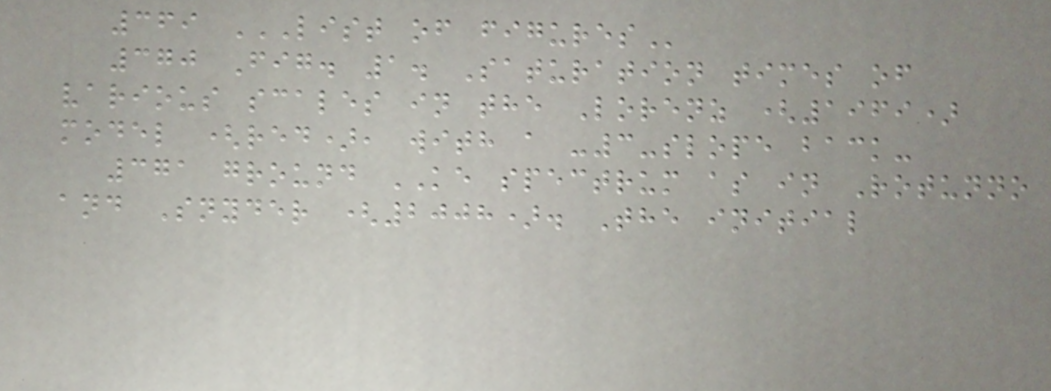369 LIST OF FIGURES
370 Fig. 1. Saturation times of
various scales in the Lorenz (1969)
model (red), with a -3-slope back-
371 ground KE spectrum as in Rotunno
and Snyder (2008). The initial
